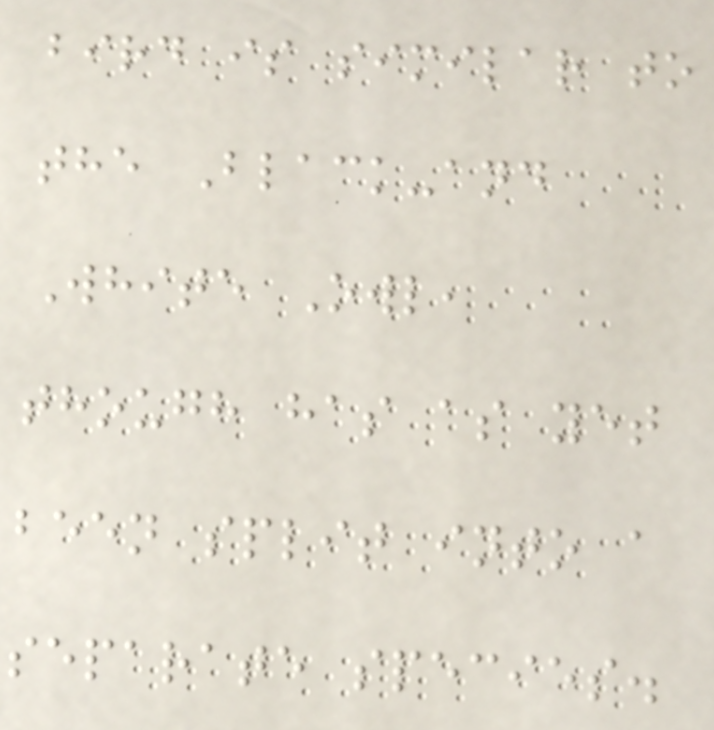bird is similar to
the Black-and
White Owl,
though has as yet
been split into a
separate species.
